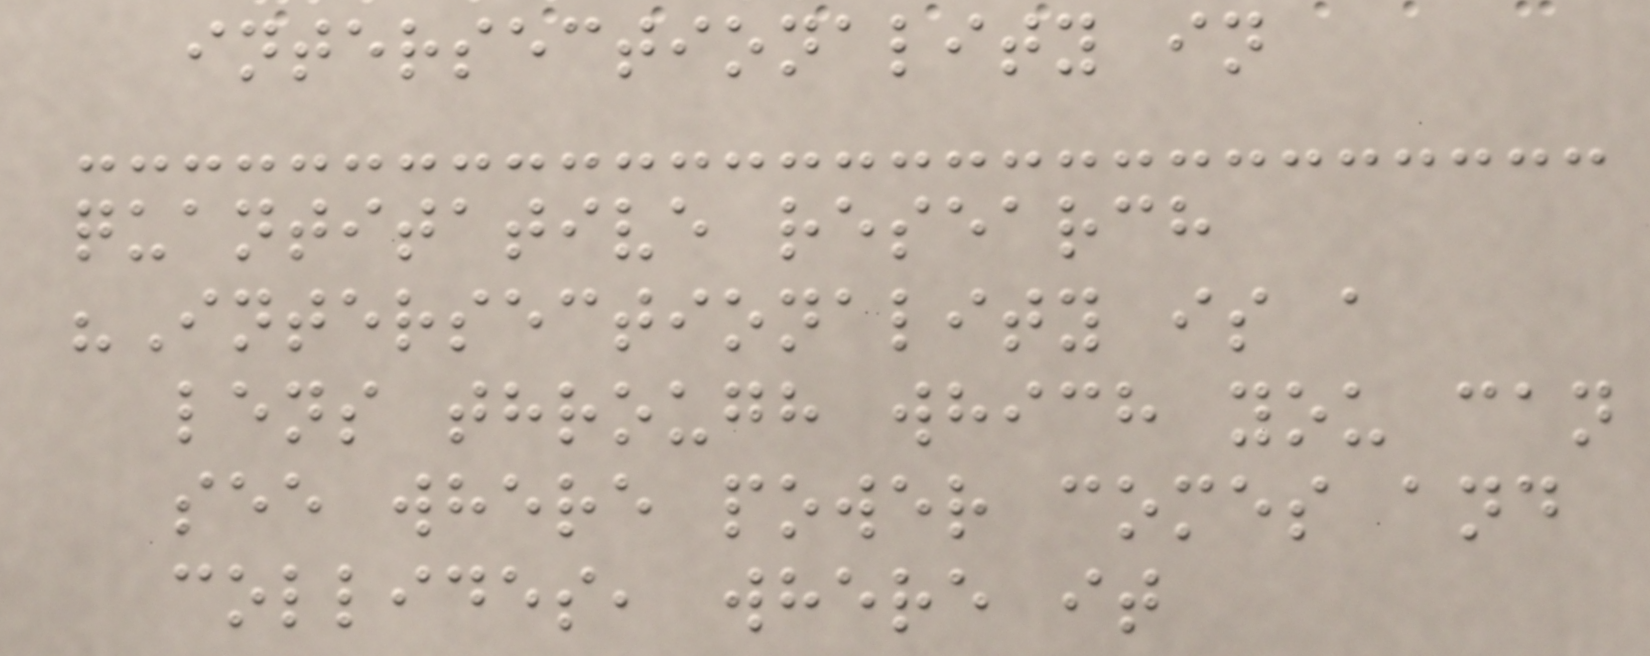intersectionality in
quantitative research
"Intersectionality is a
lens through which you can
see where power comes and
collides, where it
